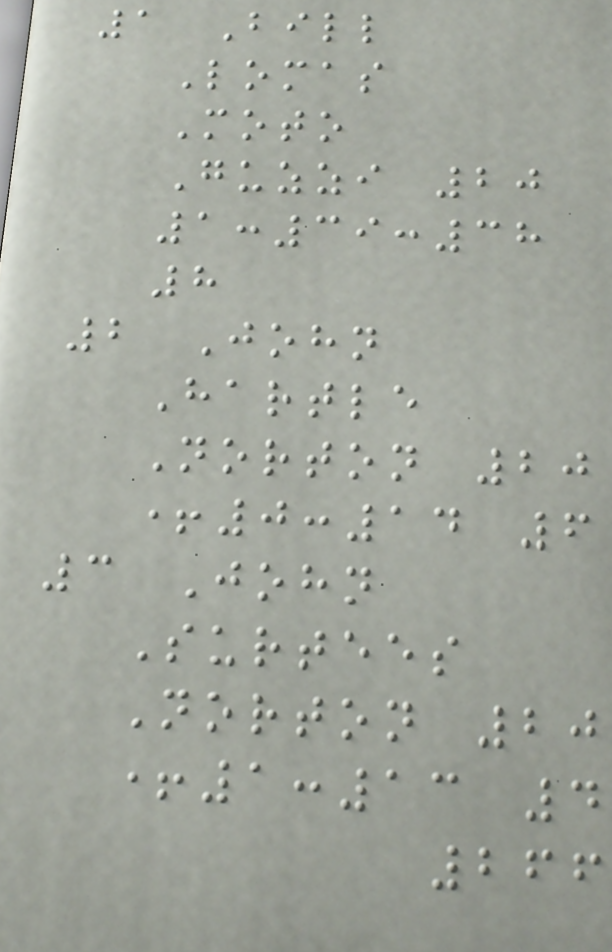1 Bill
Lomas
Moto
Guzzi 20
1:39:38
8
2 John
Hartle
Norton 20
+0:14 6
3 John
Surtees
Norton 20
+1:13 4
266
